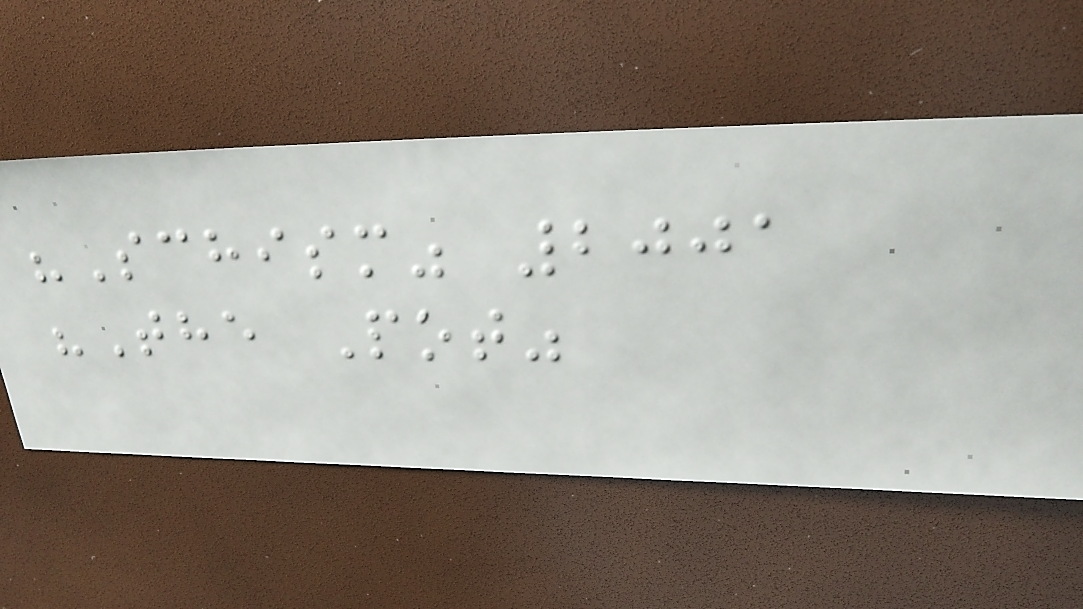"Schism" 2001
"The Pot"
